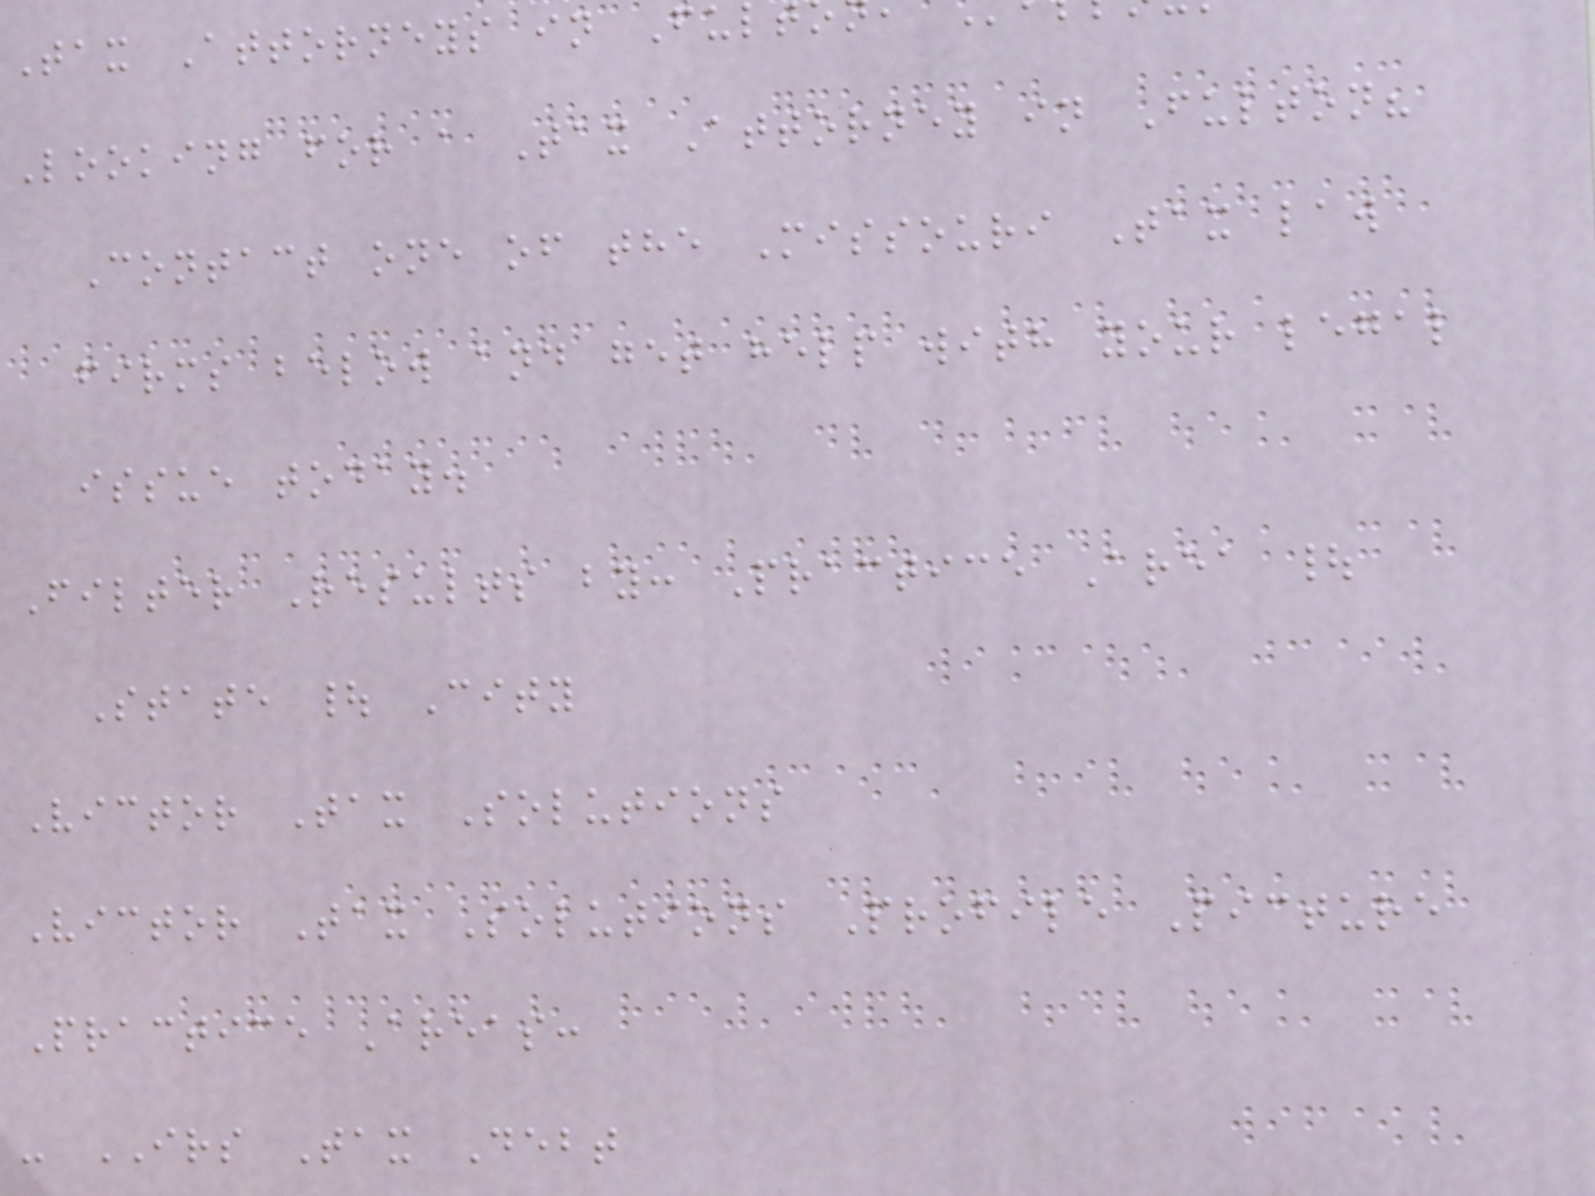Tax Attorneys in Ful
Looking for a Tax Attorney in Fulton?
Contact one of the Missouri Tax law
firms below and get help with your legal
issue today.
Filter Results by: Practice Area |
State | City
Victor Tax Solutions
Victor Tax Solutions Profile Picture
Practice Areas:
- IRS Tax Debt
